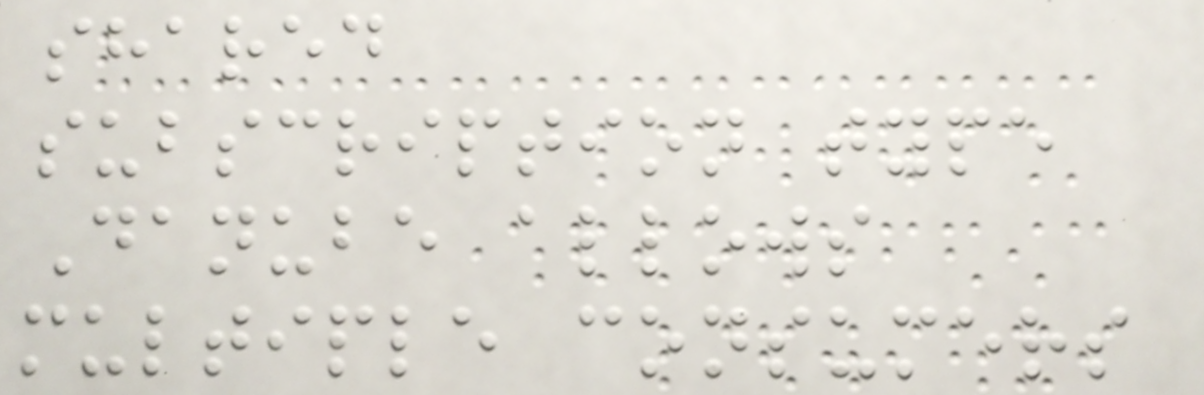shared
subscription type
Danube allows
multiple consumers
